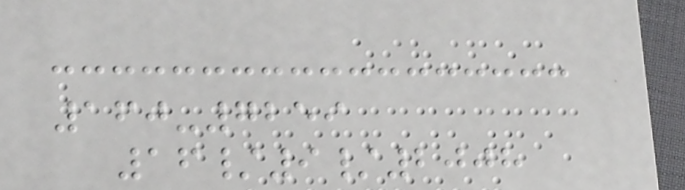160-7259
16/9/2008
